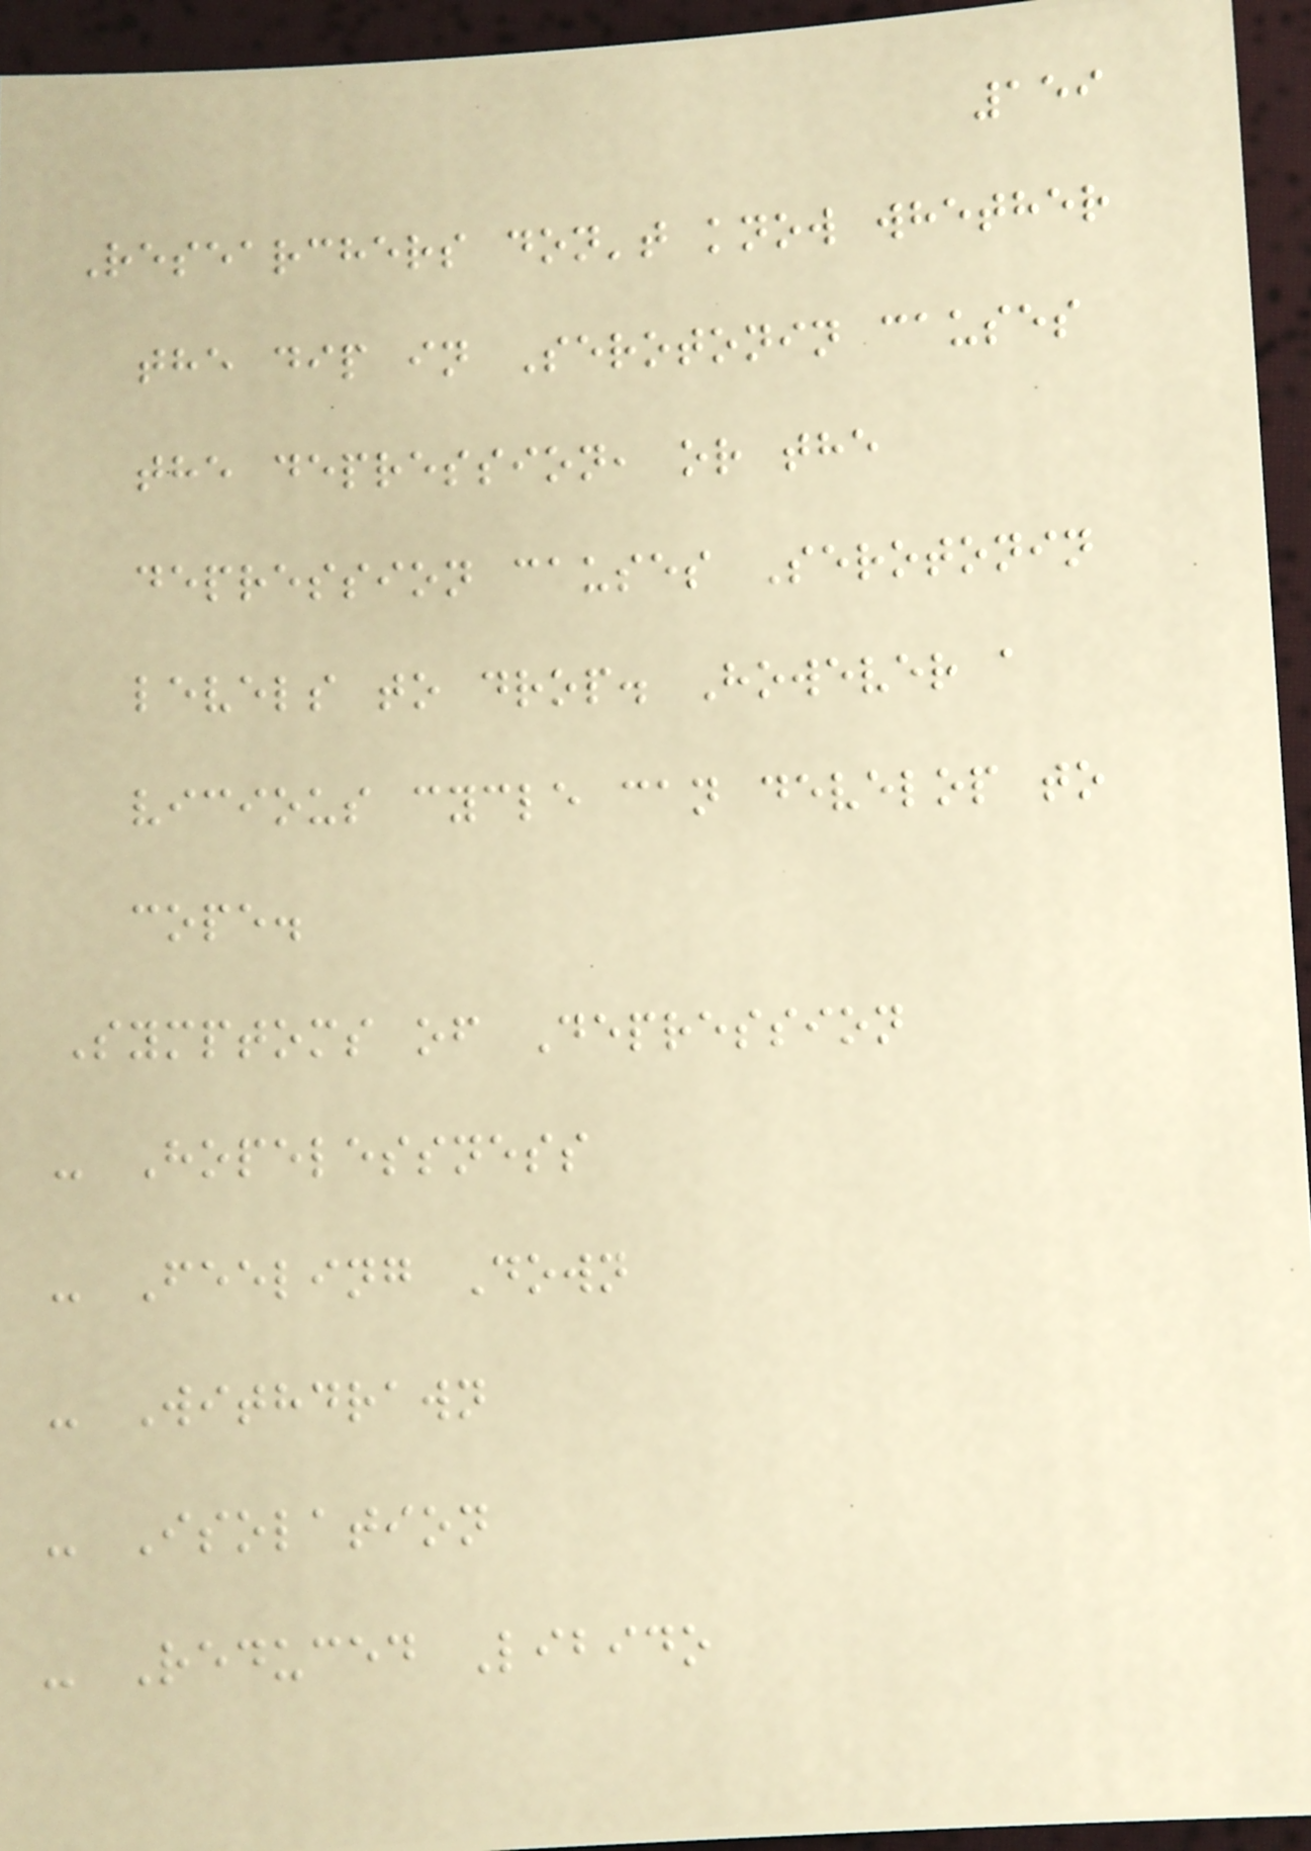159
Researchers don't know whether
the dip in Serotonin causes
the depression, or the
depression causes Serotonin
levels to drop. However a
vicious cycle can develop to
cope.
Symptoms of Depression
- Hopelessness
- Feeling Down
- Withdrawn
- Isolation
- Reduced Libido
